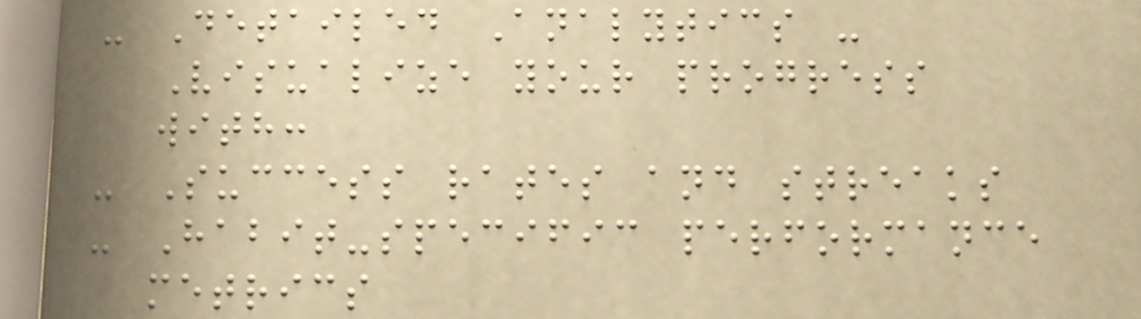- Detailed Analytics -
Visualize your progress
with:
- Success rates and streaks
- Habit-specific performance
metrics
